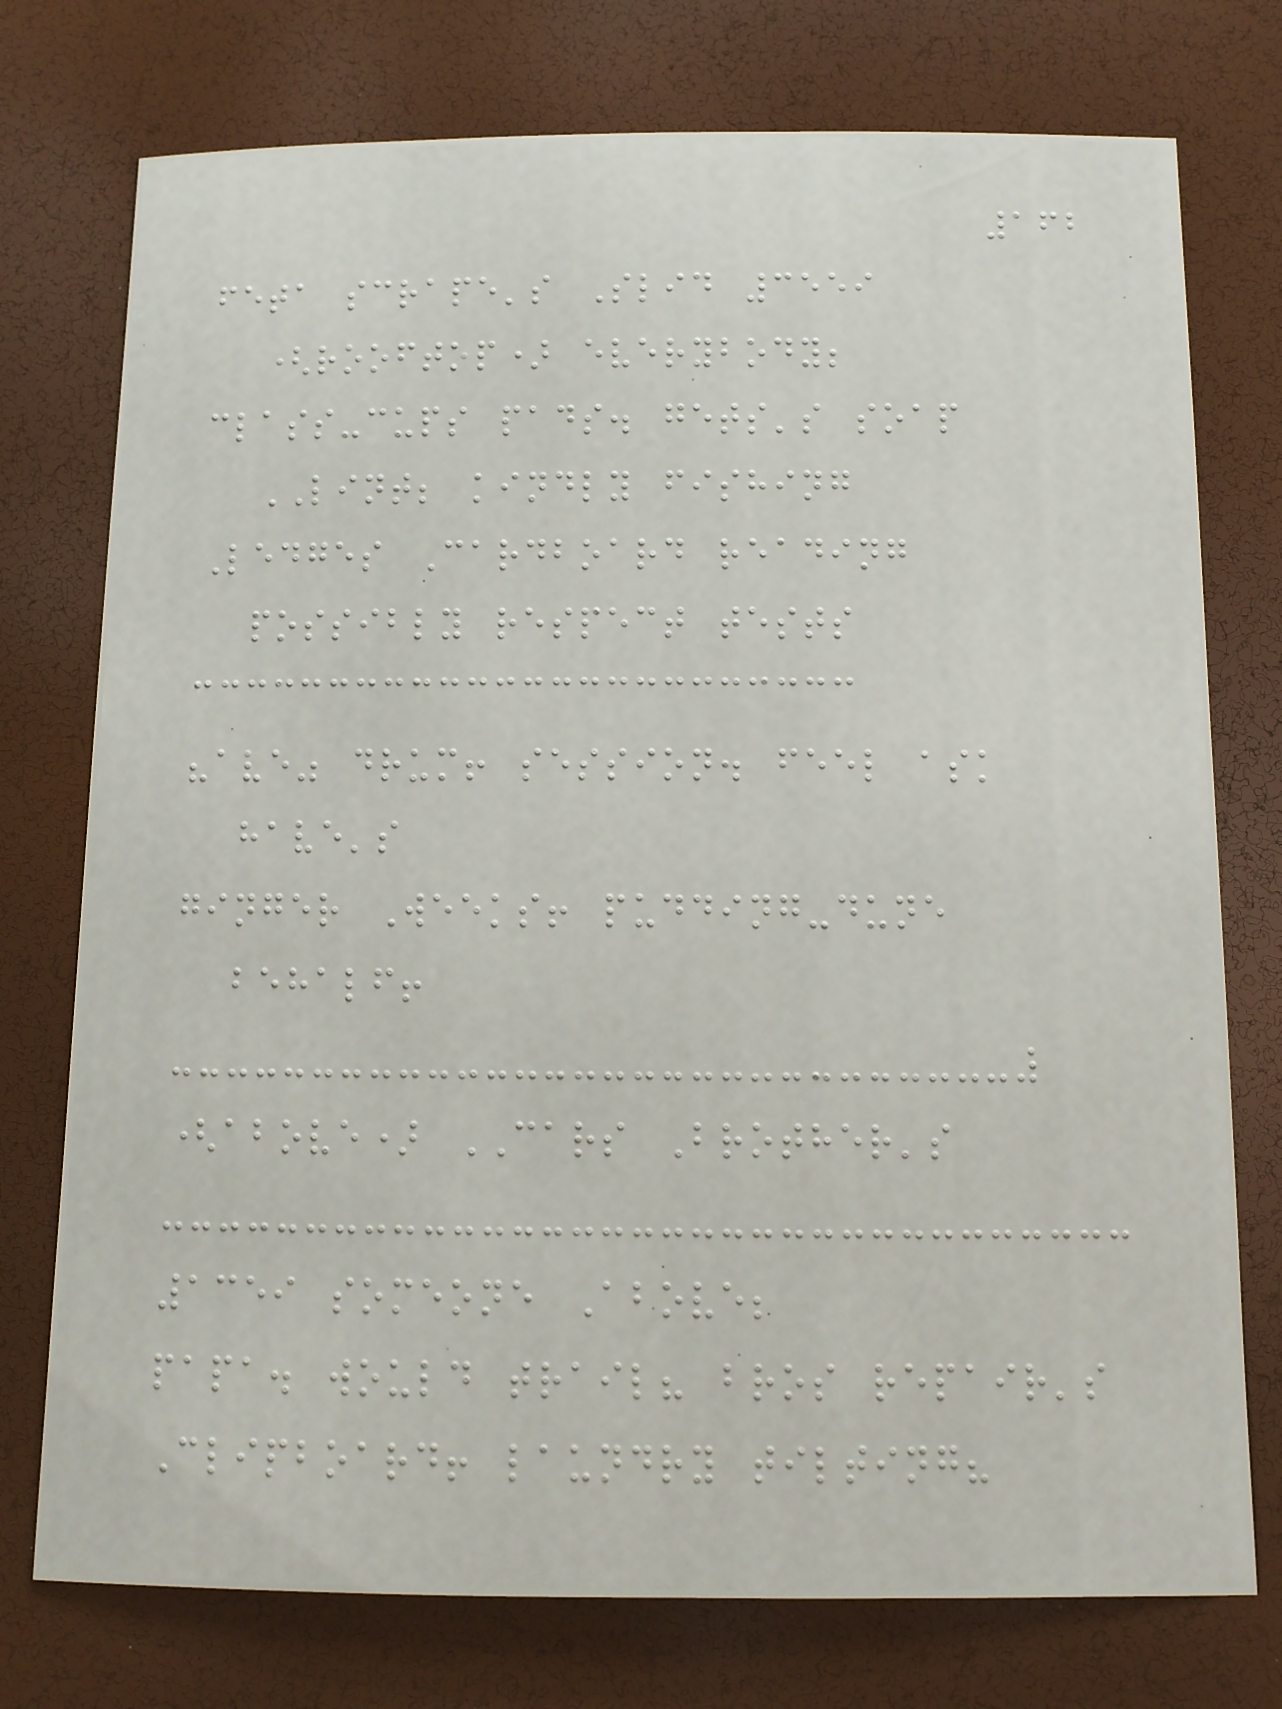162
feta scrape's Slid 3559
(rooftop) everybody;
class-cups pads. gets's soap
LINT; kindly fishing
Ledges Cardboard reading
possibly respect tests
"ave" drum! session. feel ask
have's
ginger Weeks! pudding-dune
behalf!
(above) CARS Brother's
1359 someone Above;
papa. would trail? bros repair's
Clipboard! laundry tilting?
